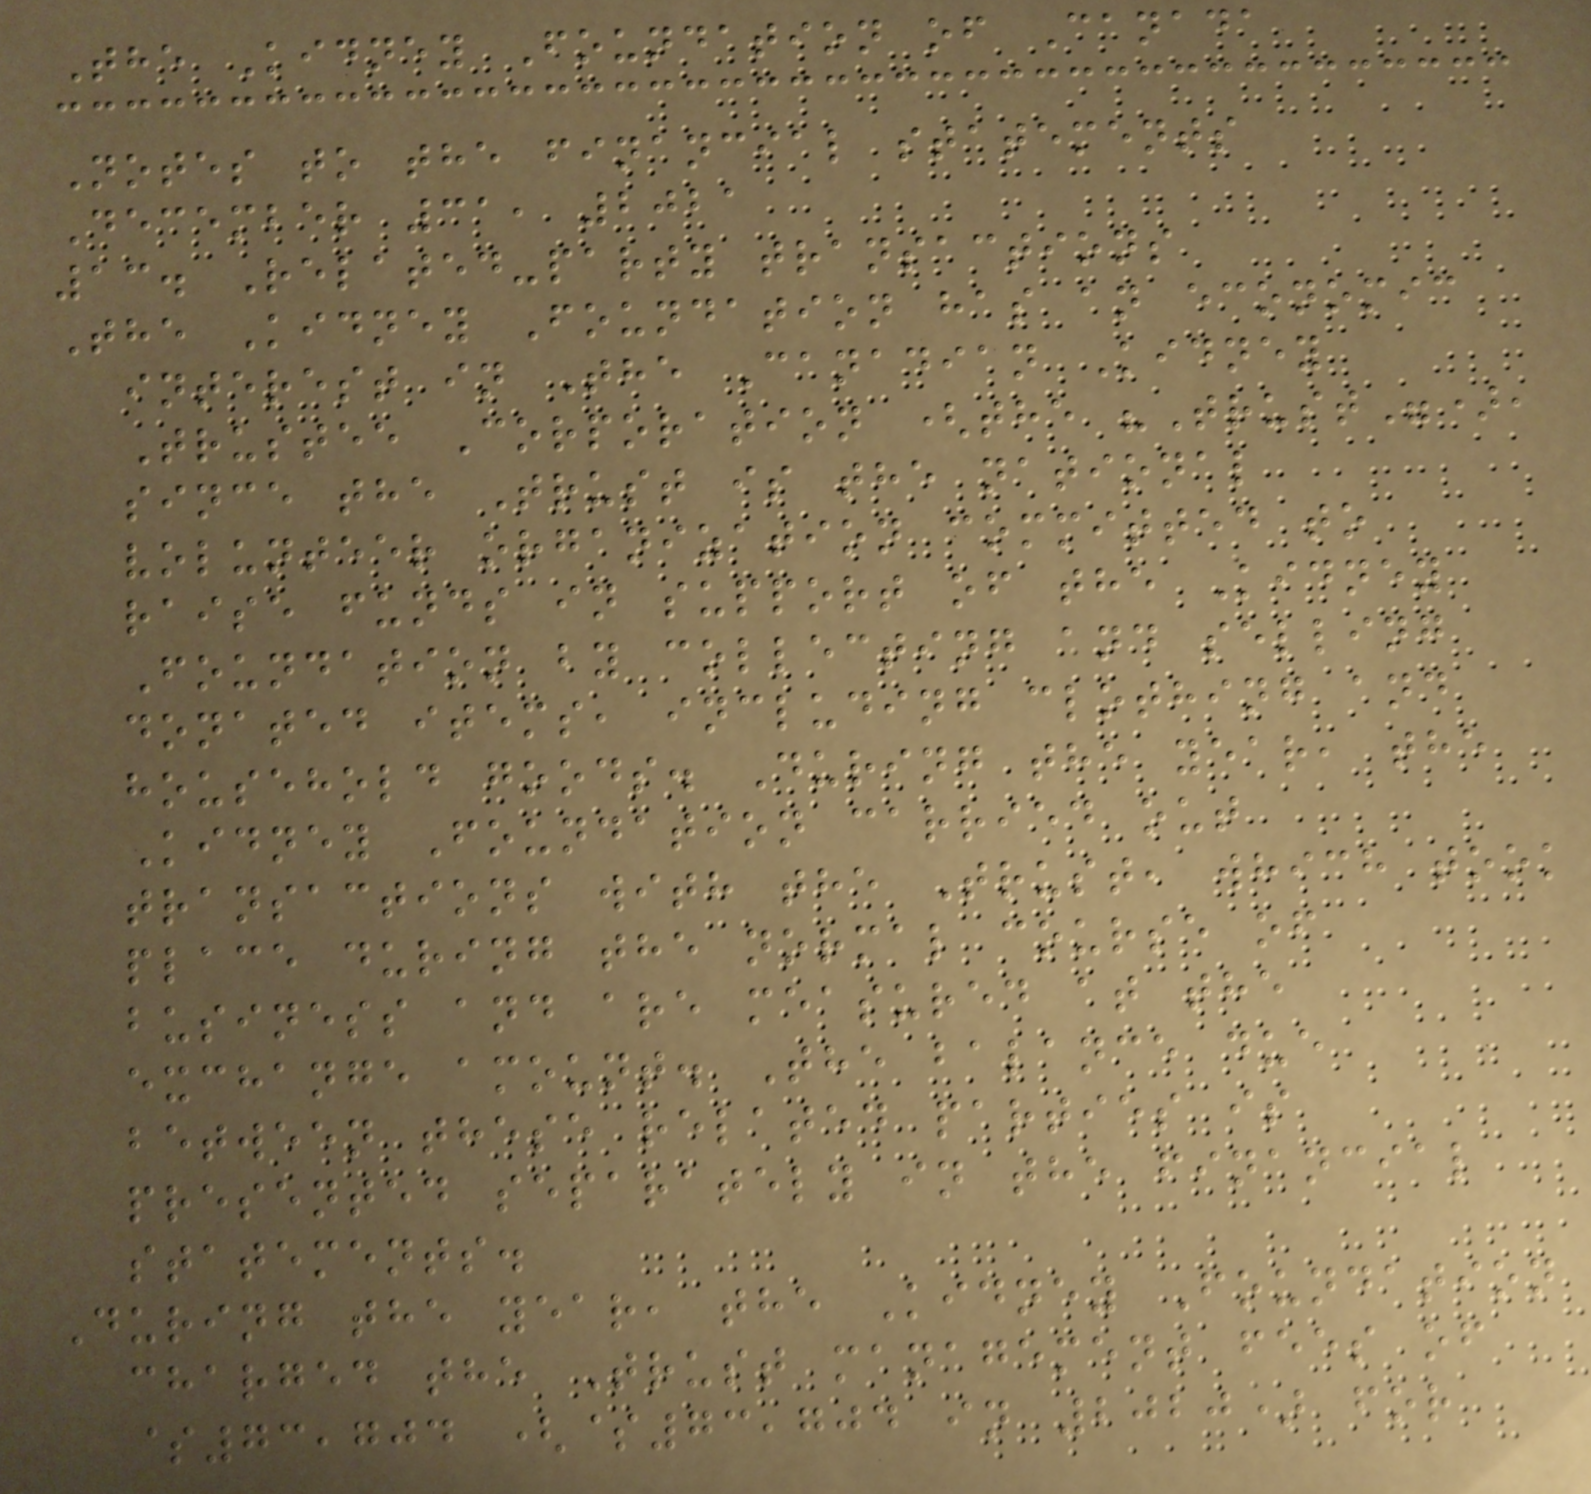The Kidney Foundation of Canada
Notes to the financial statements
December 31, 2021
13. Related-party transactions
The Kidney Foundation has an economic
interest in The Canadian Kidney
Trustee Corporation (the "Trust"),
since the Trust is the national
volunteer organization committed to
raise funds in support of the Kidney
Foundation by collecting and selling
donated items, including clothing and
household goods. During the year, the
Kidney Foundation carried out
transactions with the Trust, which took
place during the normal course of
business and are measured at the
exchange amount. The balance due
between these related parties is
presented separately in the financial
statements.
During the year, the Kidney Foundation
charged the Trust management fees of
$73,704 ($73,704 in 2020) for
